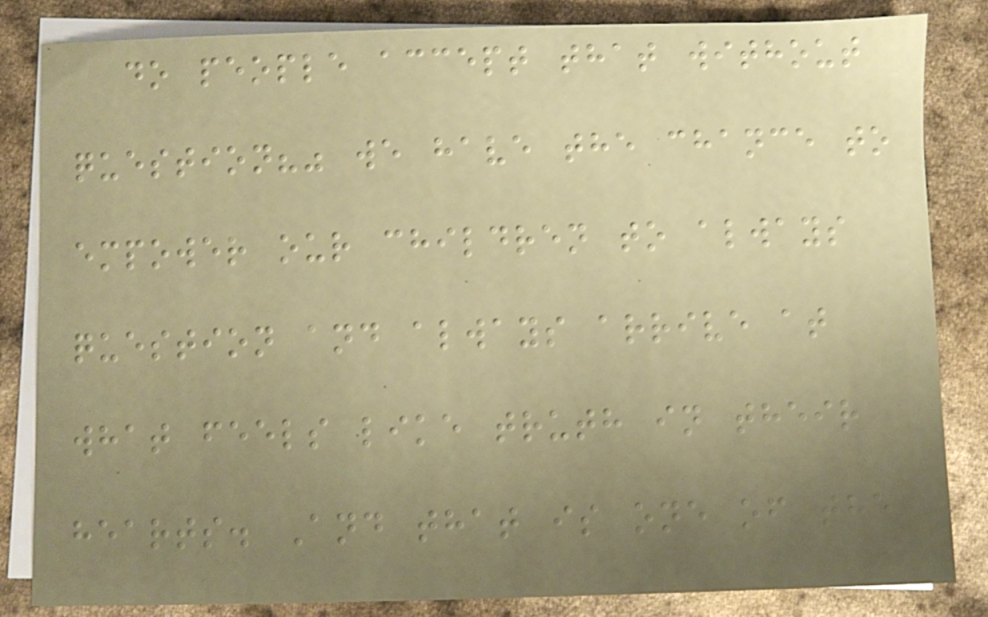do people accept that without
question?" we have the chance to
empower our children to always
question and always arrive at
what feels like truth in their
hearts. And that is one of the
